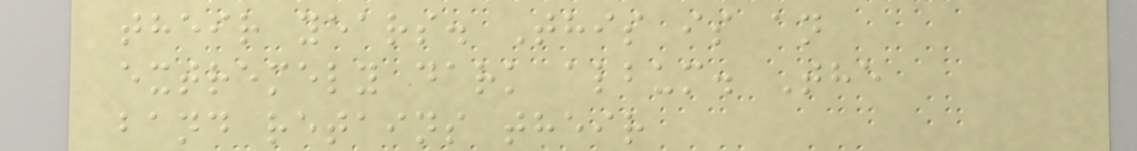their years. This is an
extremely dark album. The
band retains their
